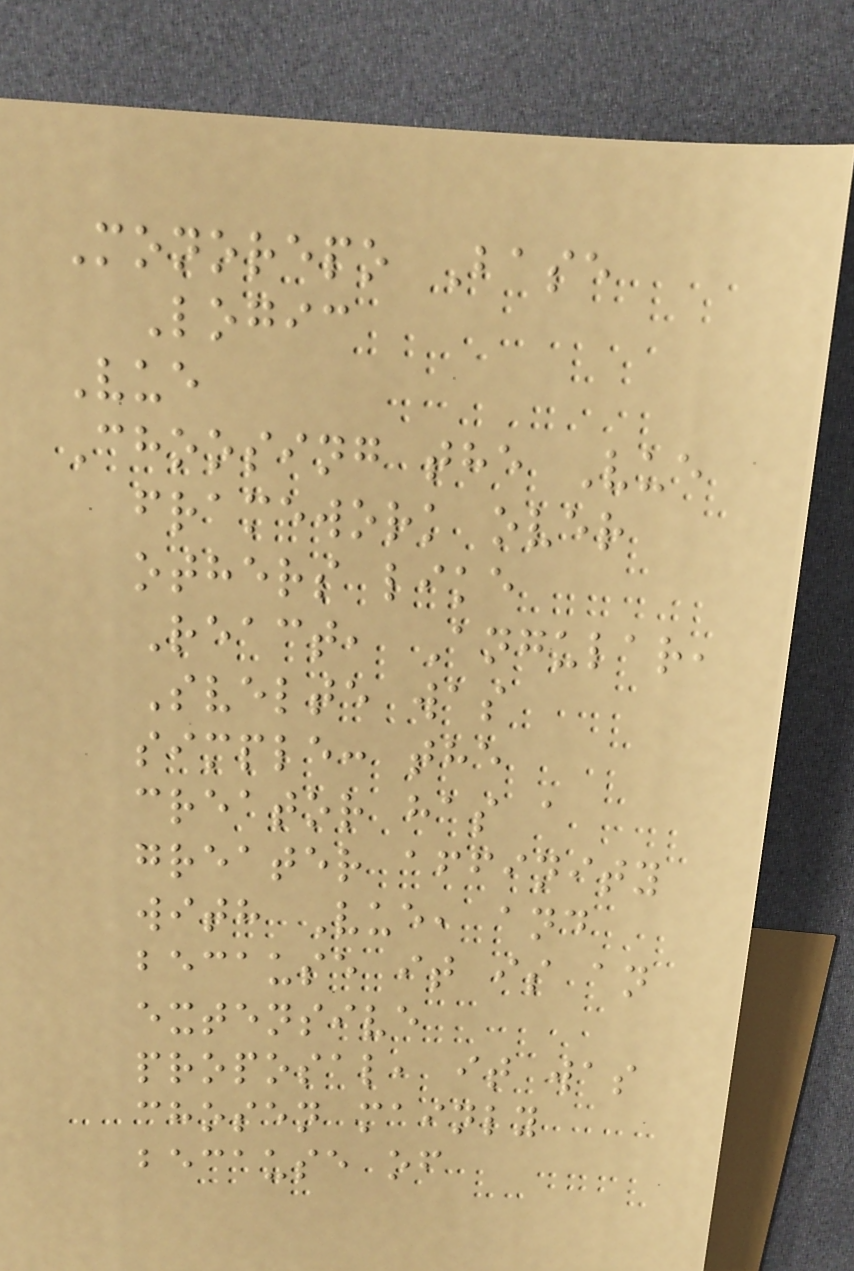Monorepo Base
Logic
Vue
Choosing the Vue
framework over
others like
React, Angular,
Svelte was
simple: the
creator has a
greater affinity
with Vue, and
because it is an
extensive
proposal, it was
chosen mainly
because of
